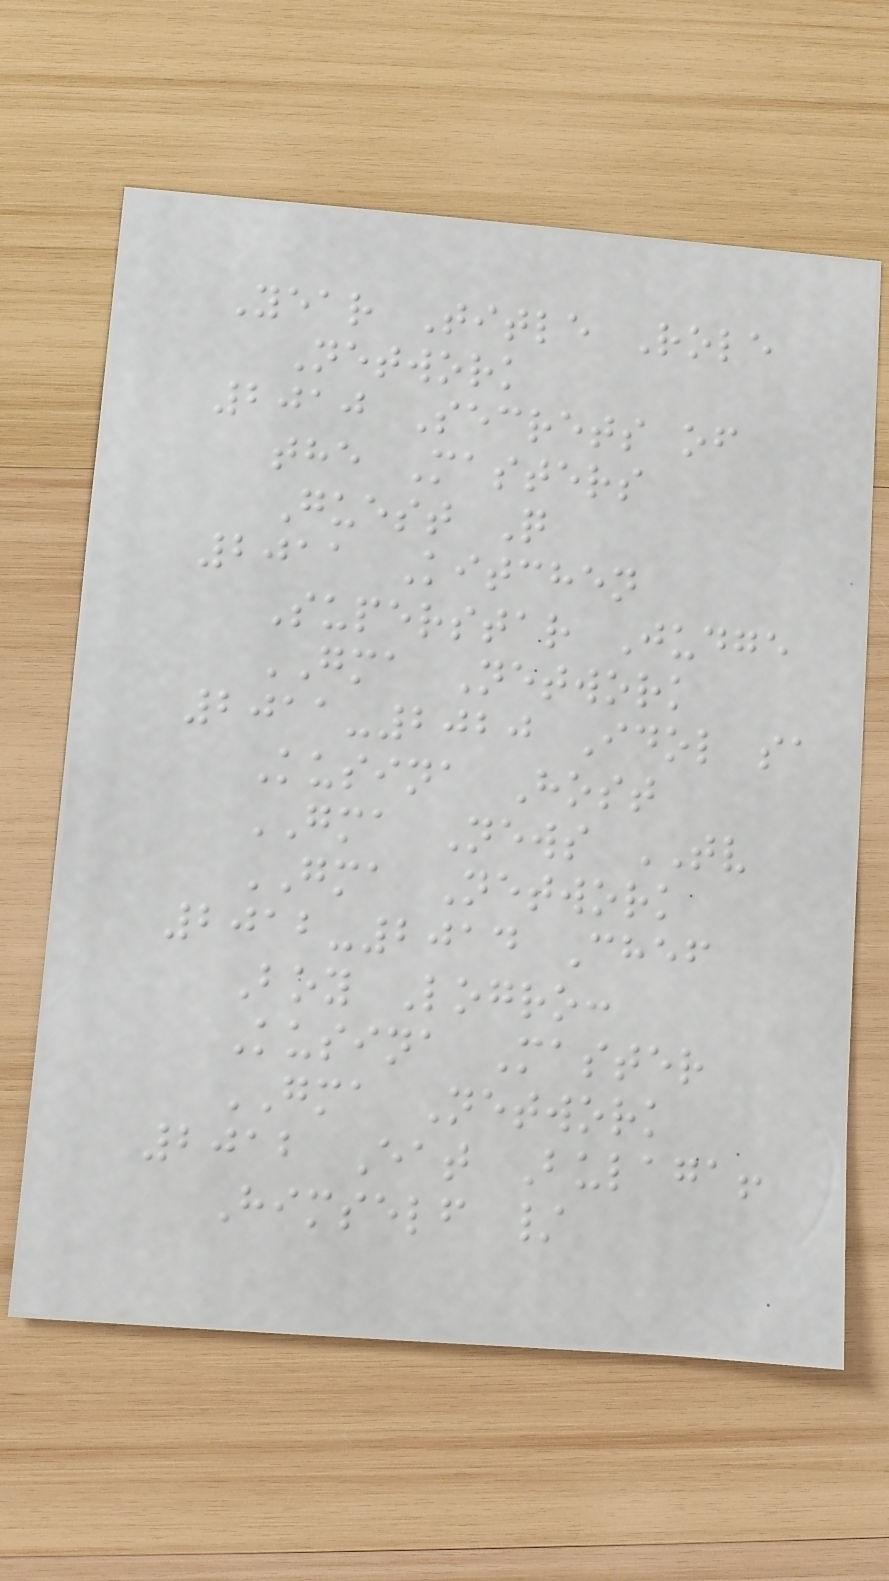Year Title Role
Network
2010 Secrets of
the Masters
Guest Q
2011 Kitchen
Superstar Judge
GMA Network
2011-2020 Idol sa
Kusina Host
GMA News TV
GMA Network
2012-2014 Chef
Boy Logro:
Kusina Master
GMA Network
2012 Eat Bulaga!
Himself /
